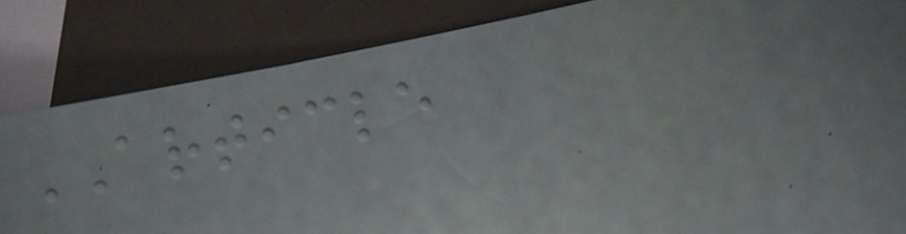ARTICLE
